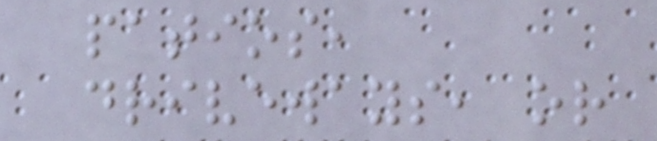patios,
driveways, or
